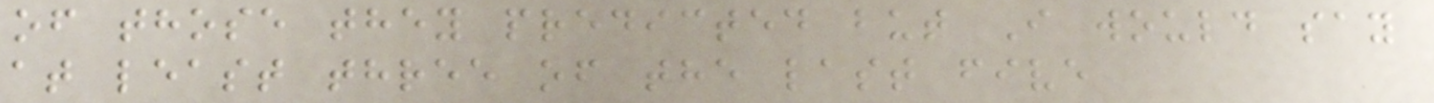of those they predicted but I would say
at least three of the last five
